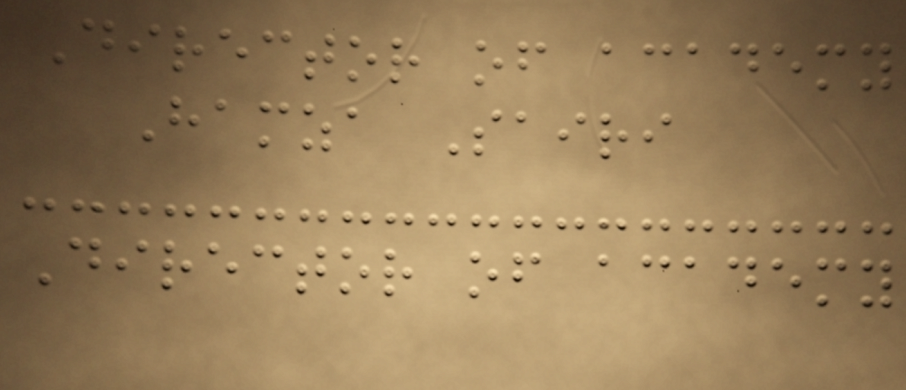Director of academy
Hamza Sairi
Director of academy
